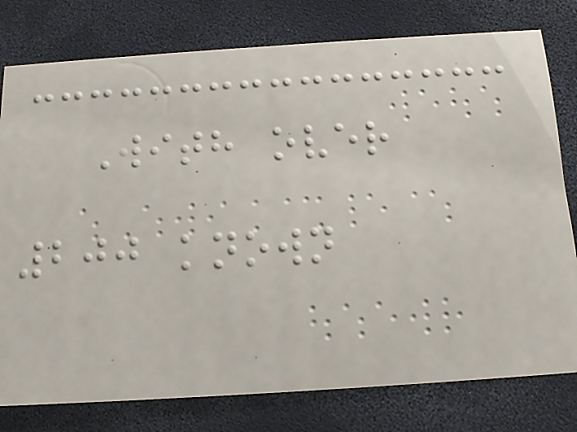With over
200 known
